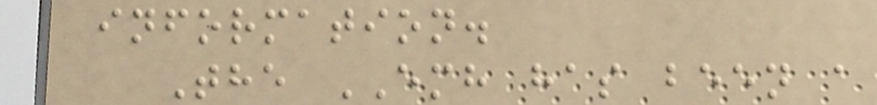information.
The EMH has been a
